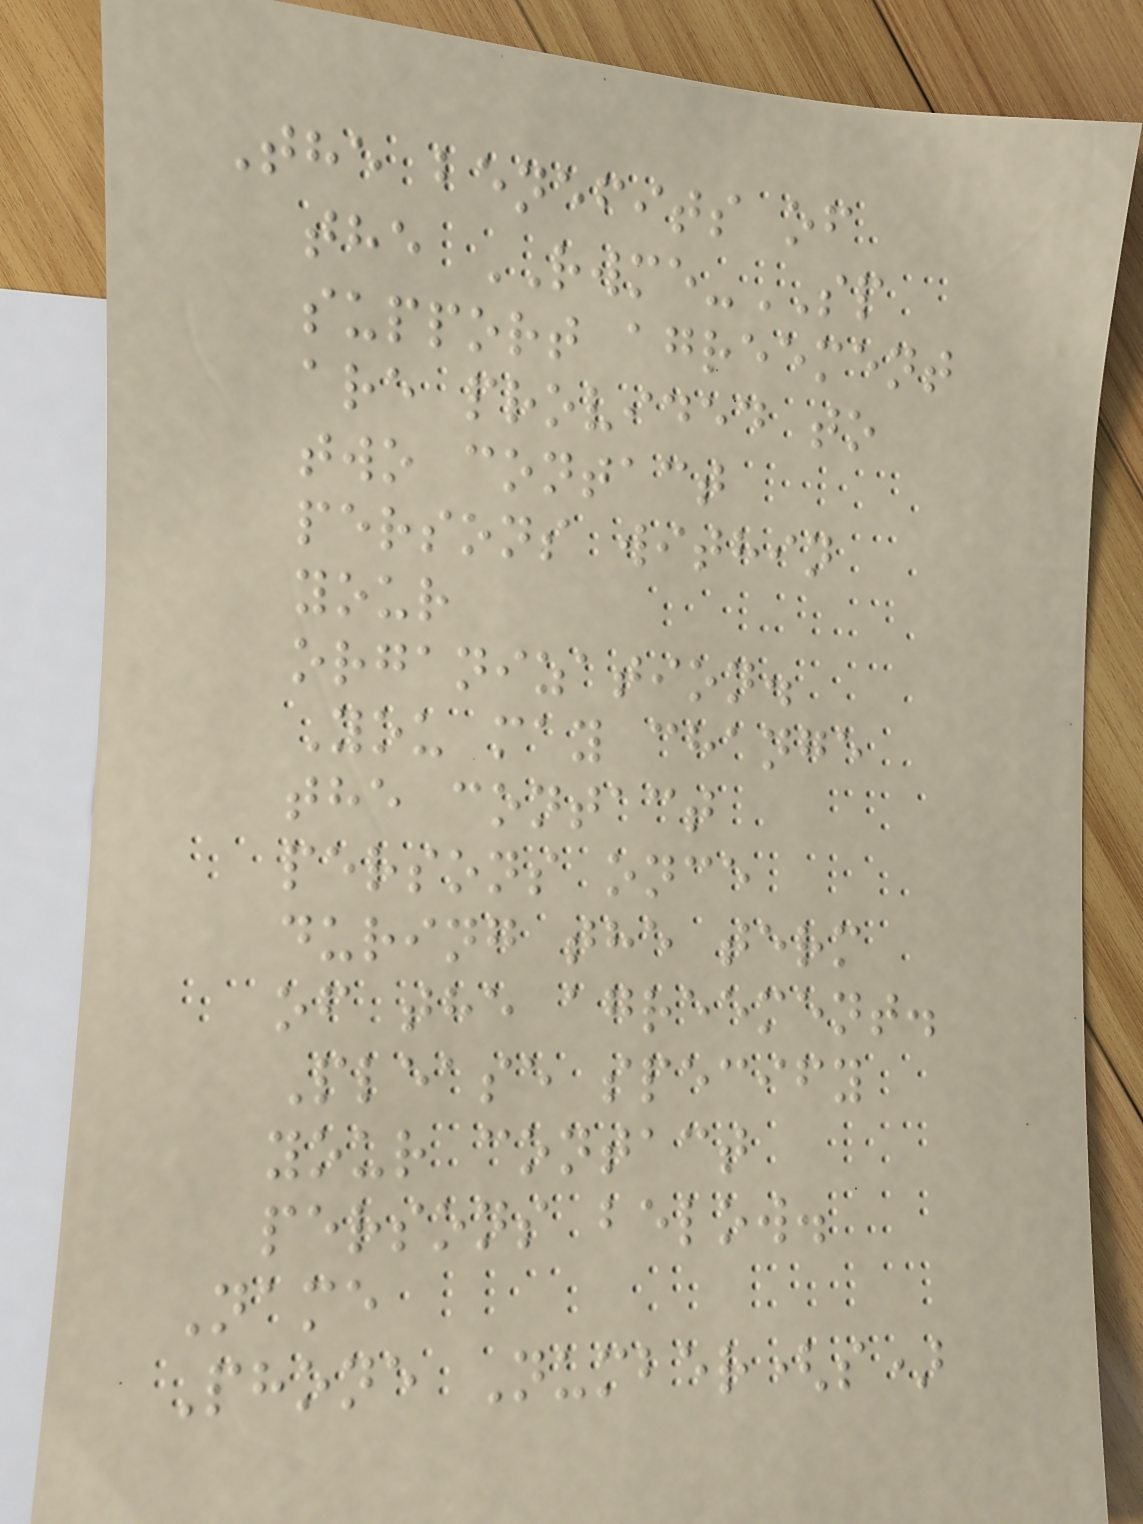The benefits of
the RWME-SP
support agreement
are provided to
two contact
persons within
your
organization.
You may change
the contact
persons once
during the term
of the agreement.
Please specify
your contact
persons below.
Name
Phone Number(s)
